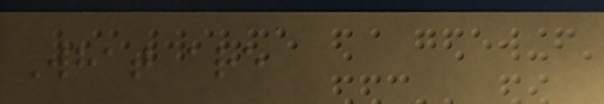What are
